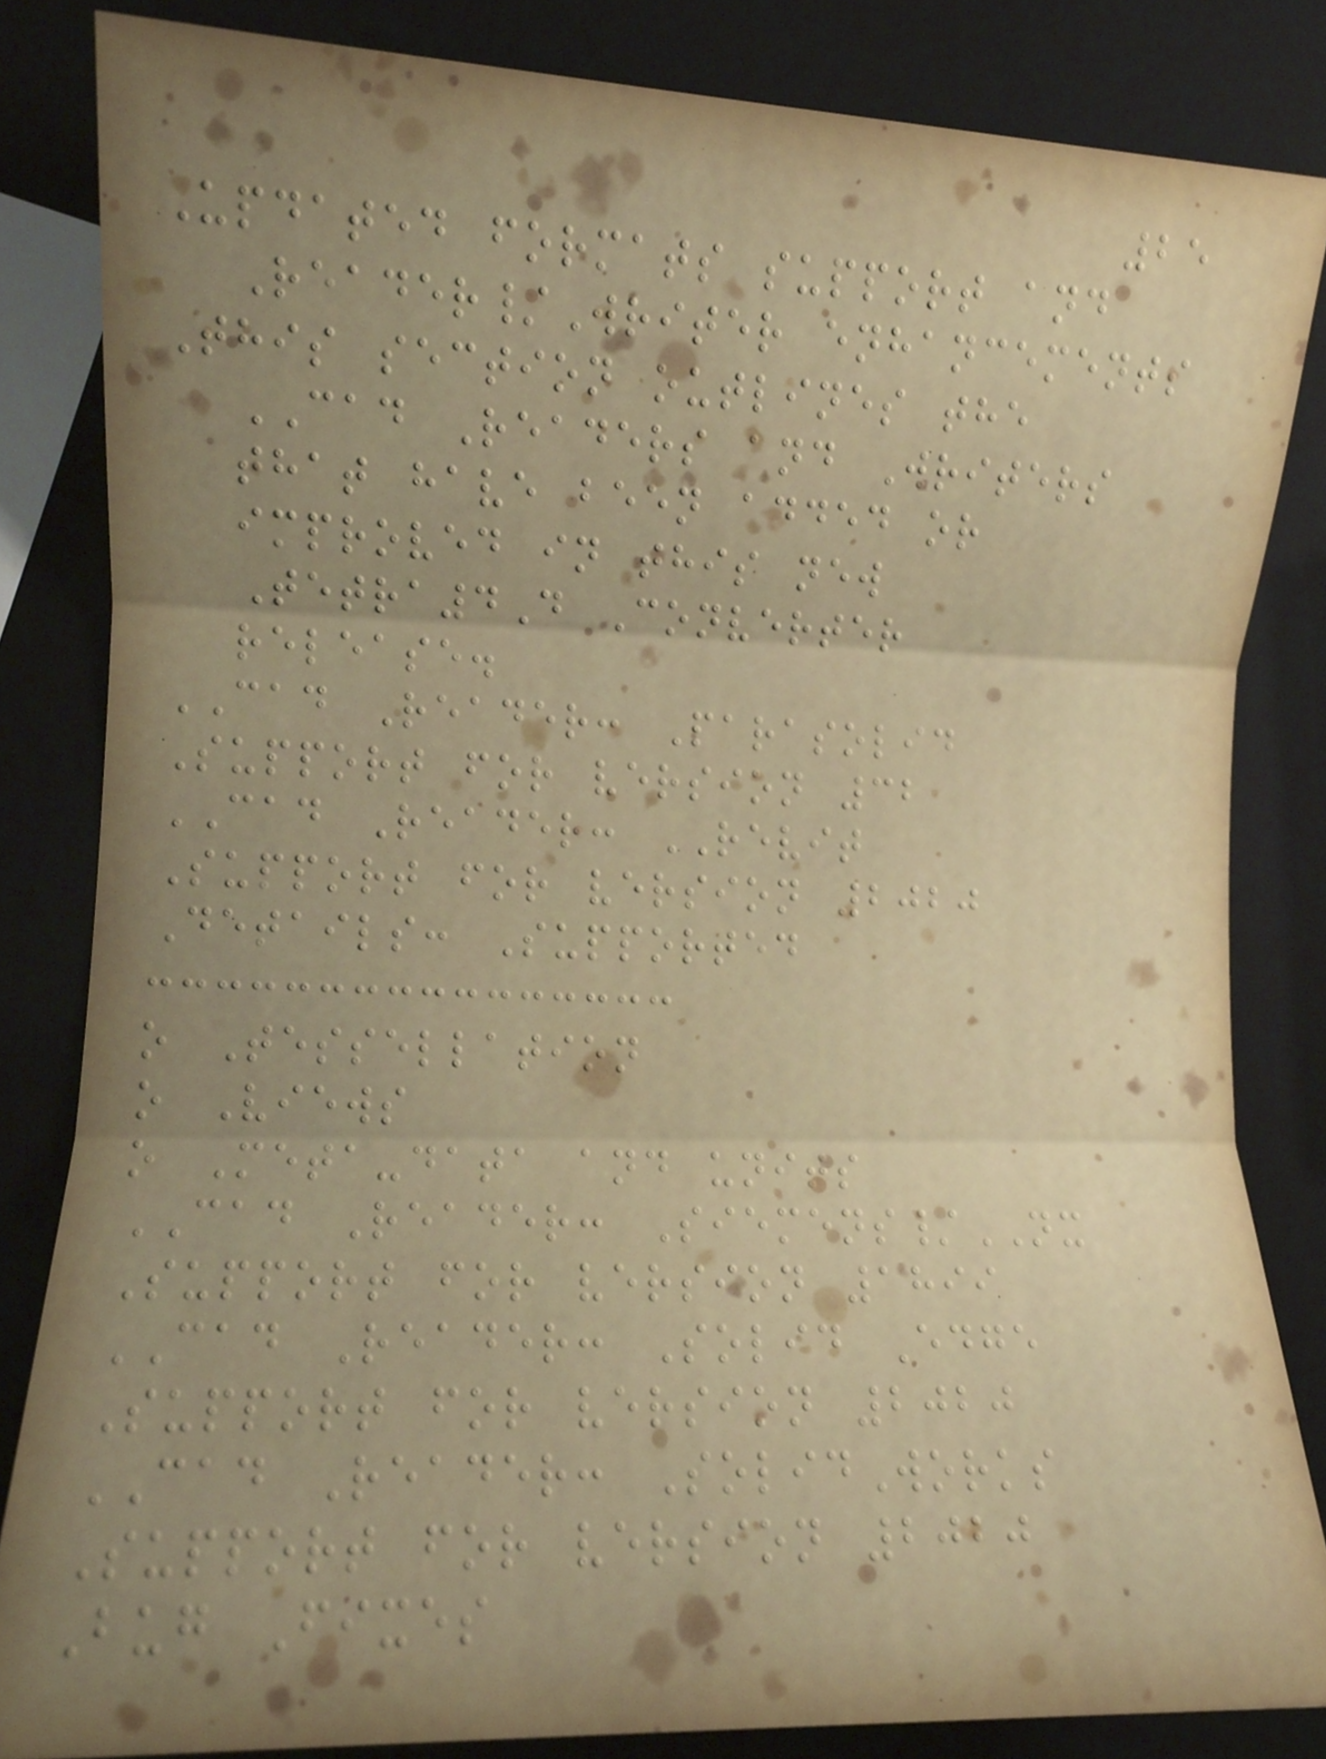25
Updated formats support and
Reader/Writer enhancements
This section outlines the
CAD Readers and Writers
that have been added or
improved in this new
Tetra4D Converter
release.
CAD Reader: Parasolid
Support for version 32
CAD Reader: REVIT
Support for version 2020
Details: Supported
o Tessellation
o Views
o Meta-data and units
CAD Reader: Siemens/NX
Support for version 1899
CAD Reader: Solid Edge
Support for version 2020
CAD Reader: SolidWorks
Support for version 2020
Bug Fixes
